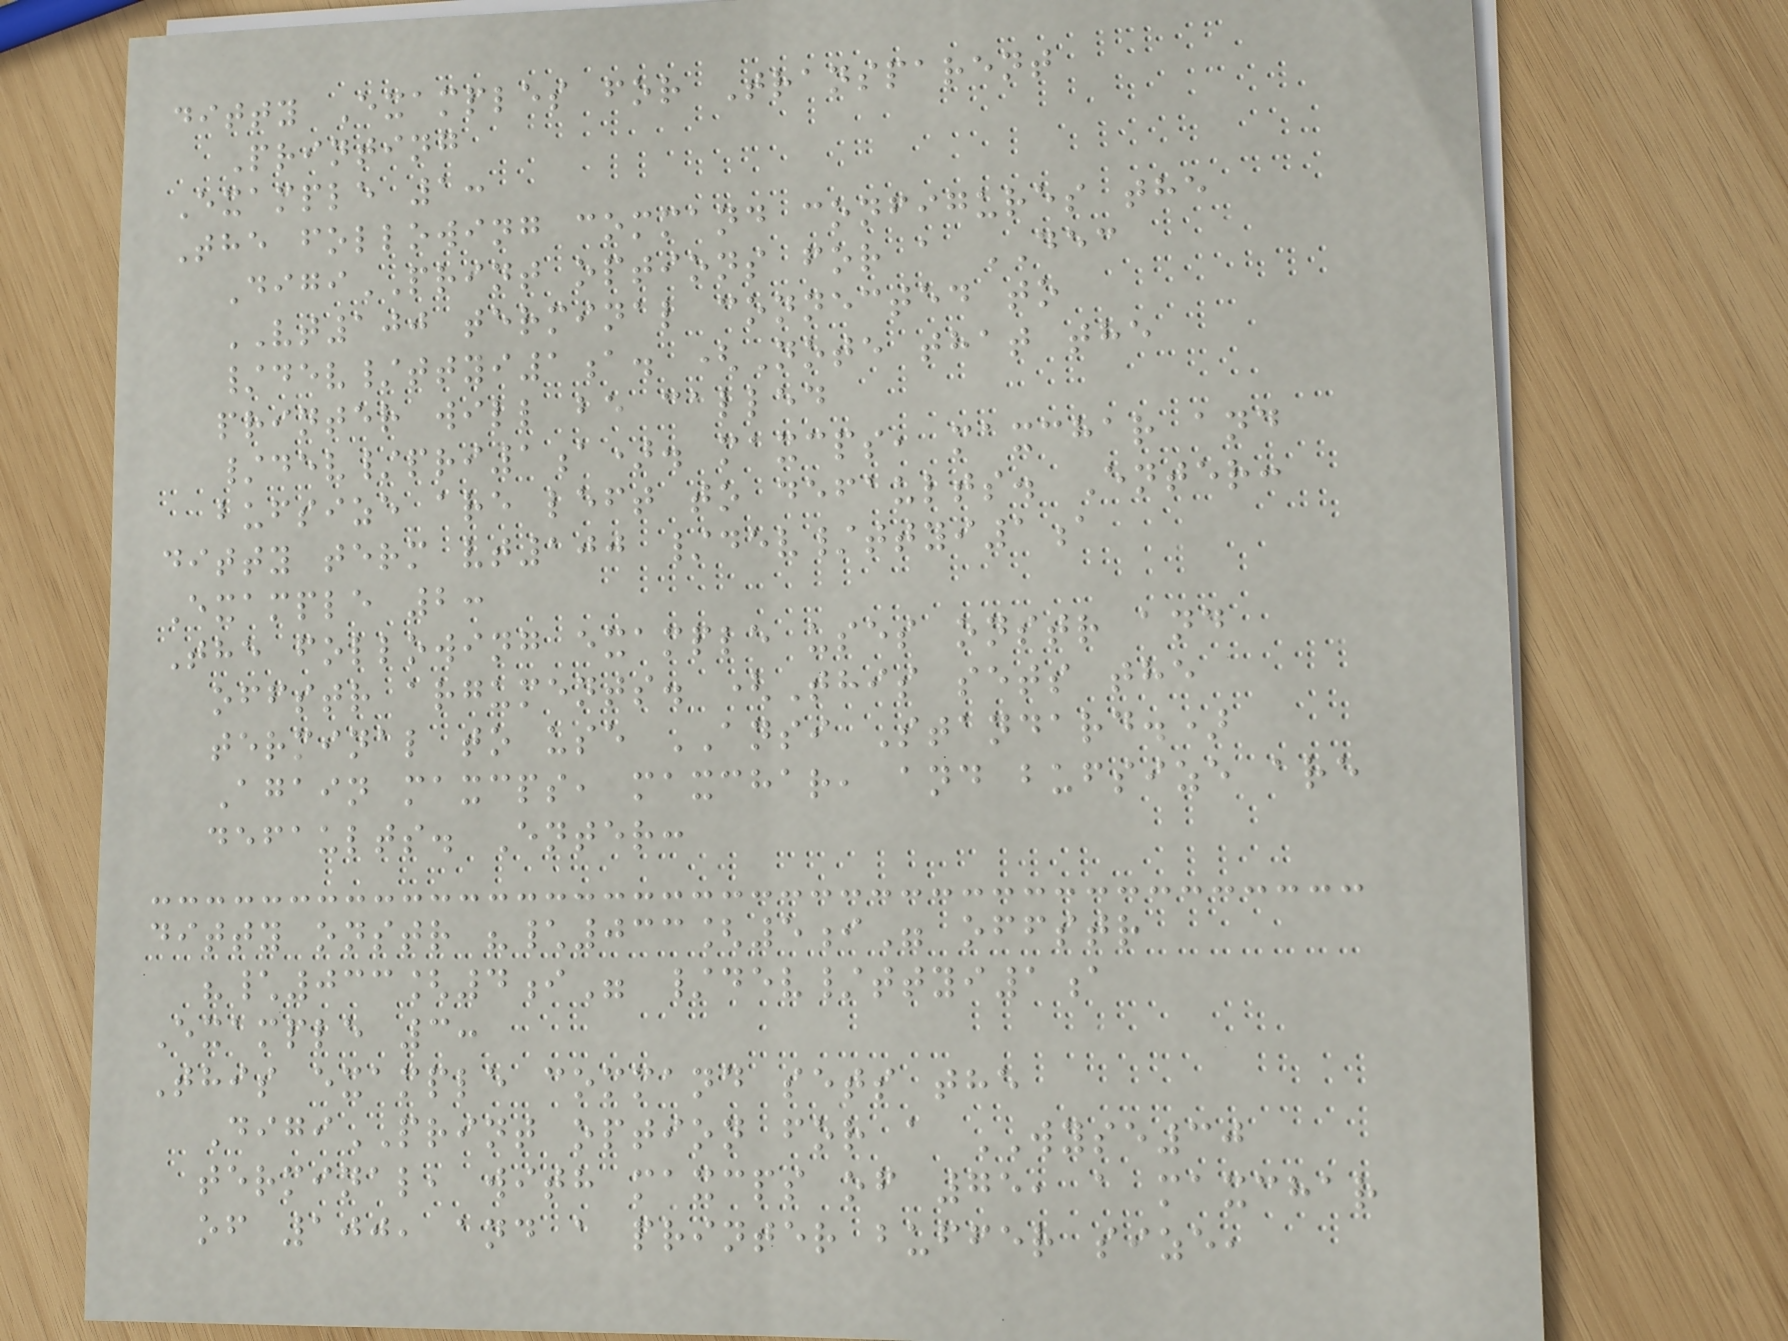ditty Examples for Transparent
Printing
Example 1:
The following command configures the
DigiPRINT options for a DEC
VT100 terminal connected to
/dev/ttyi1a. (Note that the
printer will be called
/dev/pri1a). maxcps, maxchar and
bufsize are left to defaults. Enter:
ditty term vt100 /dev/ttyi1a
Example 2:
The following example uses onstr and
offstr arguments. (This sets the
terminal to use ANSI Standard.)
Again maxcps, maxchar, and bufsize are
defaults. Enter:
ditty onstr "\033[5i" offstr
"\033[4i" /dev/ttyi1a
Example 3:
This example command sets the
DigiPRINT option for a WYSE30
terminal, with maxcps of 75, a maxchar
of 100, and a printer buffer size,
